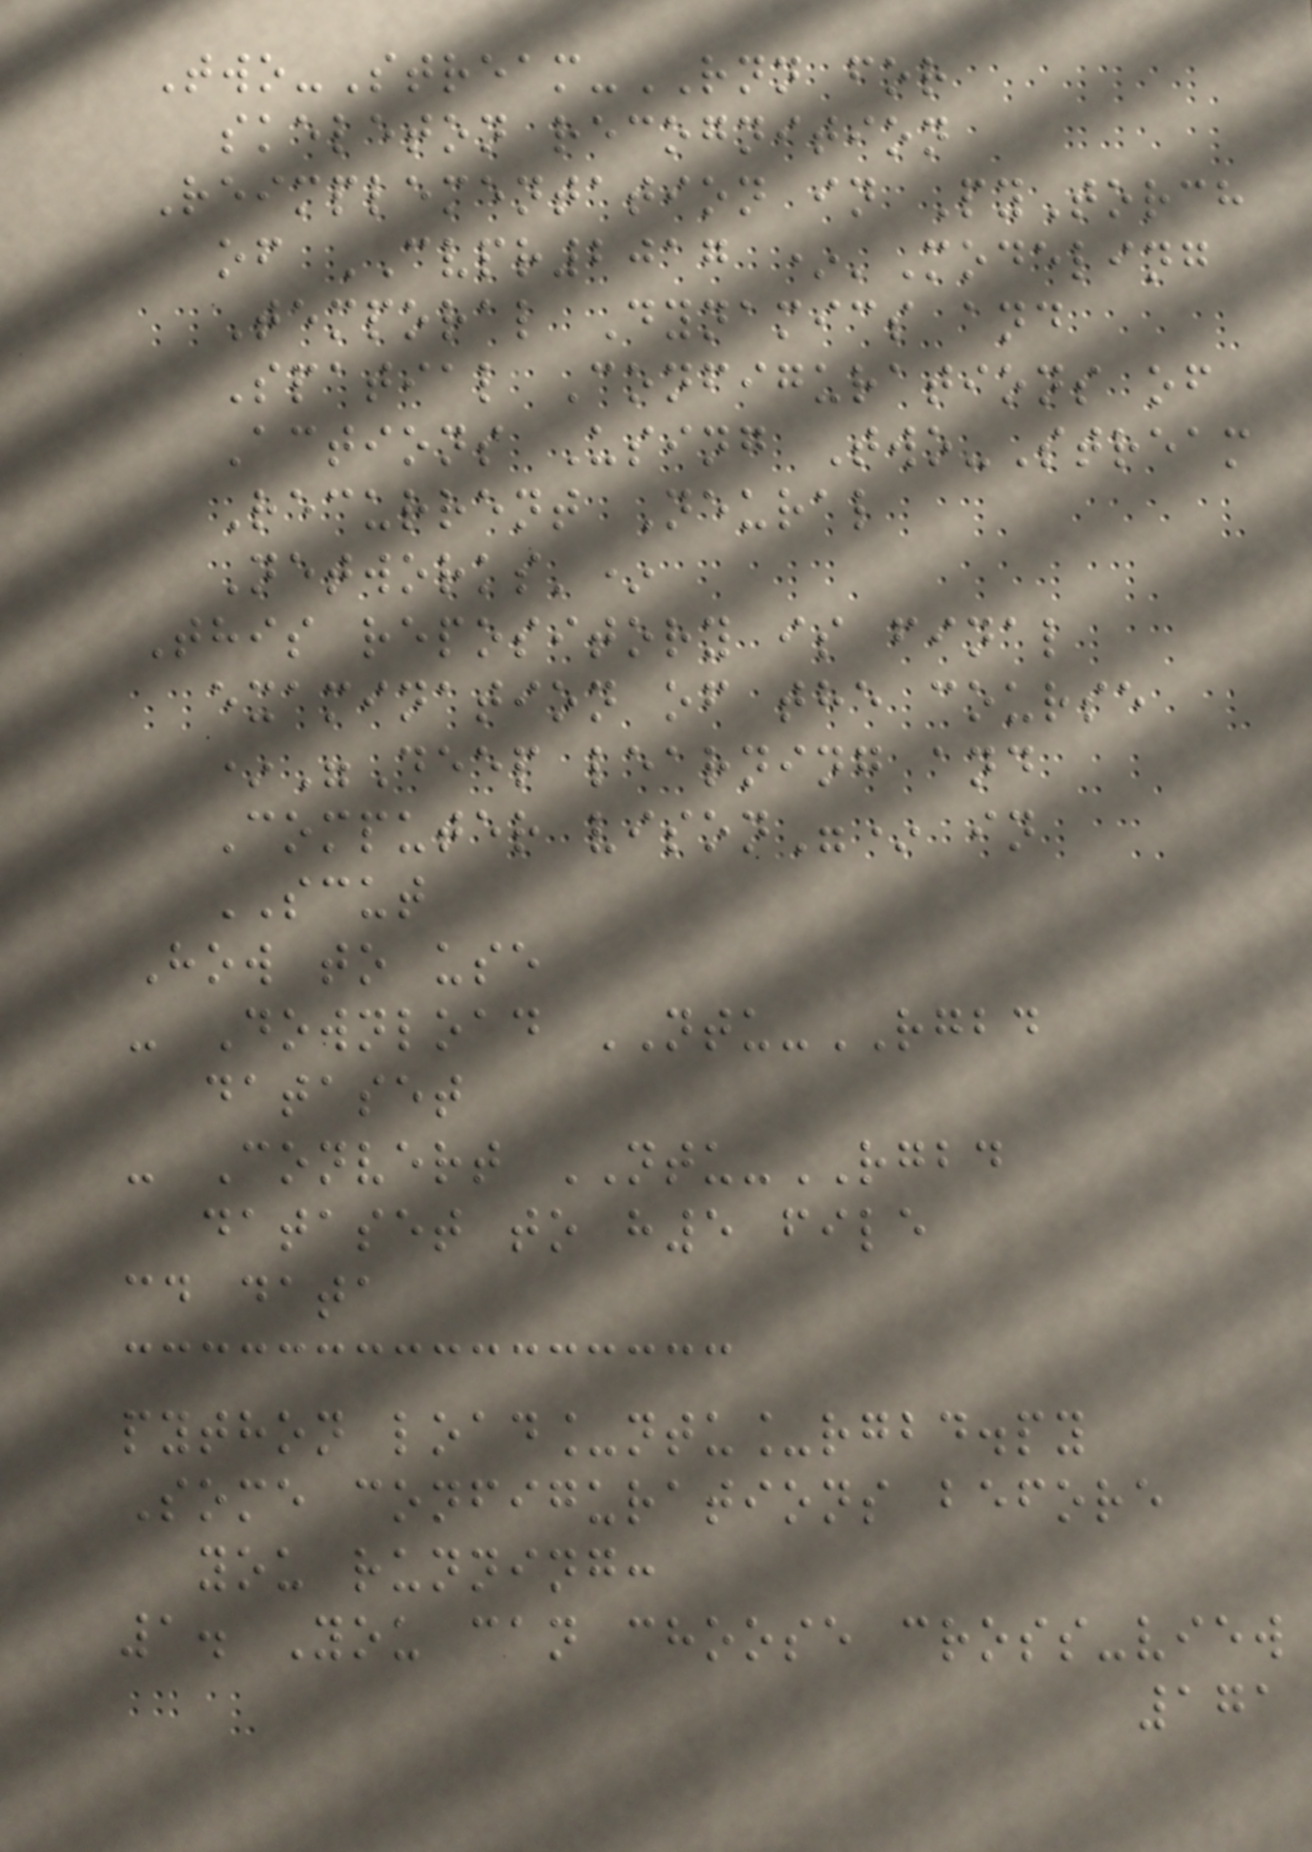Two-Stream-RNN for
skeleton recognition
Reimplementation in PyTorch
of CVPR2017 *'Modeling
Temporal Dynamics and
Spatial Configurations of
Actions Using Two-Stream
Recurrent Neural
Networks'*
This repository is final
examination of the course
*"Deep learning and
Computer vison"* in
SCUT
How to use
- Download NTU-RGBD
dataset
- Convert NTU-RGBD
dataset to h5 file
cd data
python load_ntu_rgbd.py
Some configurations before
you running:
1. You can choose cross-view
171
